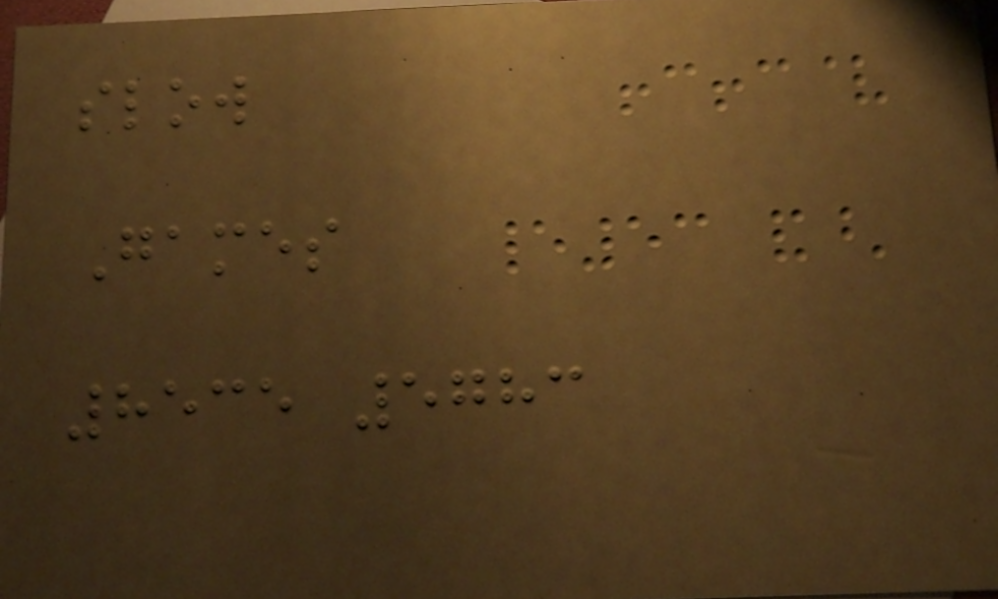slow
Games
8535 5783
